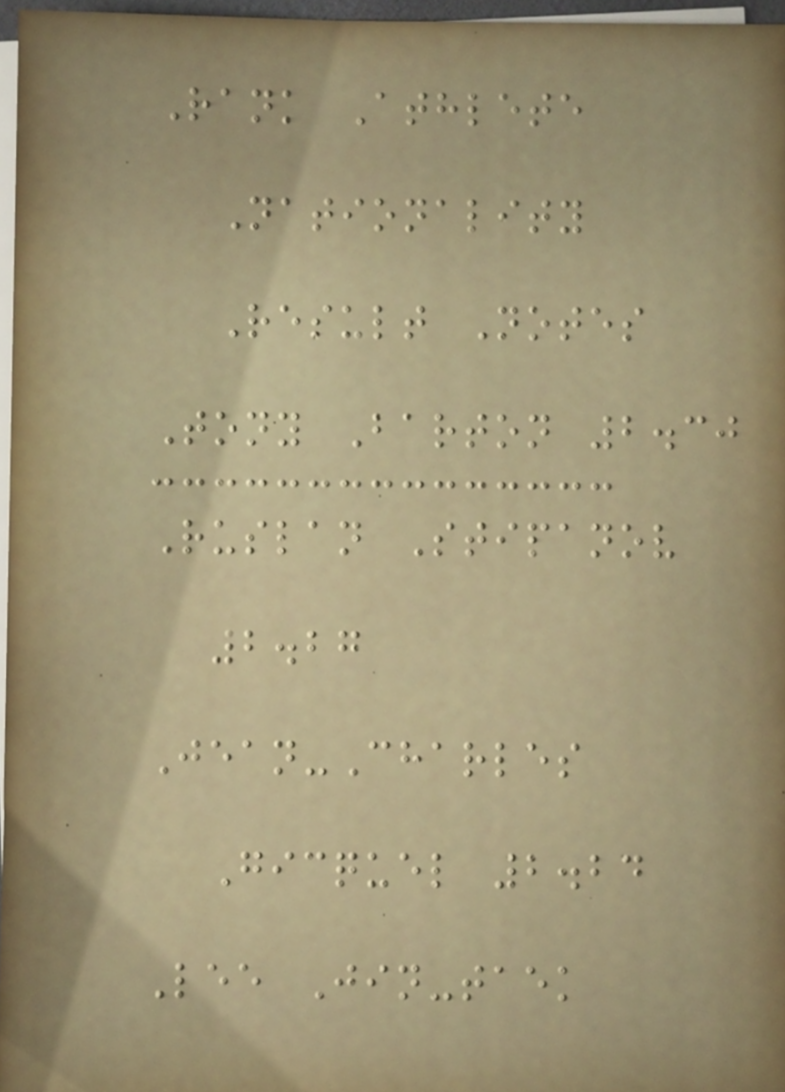Rank Athlete
Nationality
Result Notes
Tony Barton 2.30
Ruslan Stipanov
2.27
Jean-Charles
Gicquel 2.24
Lee Jin-taek
